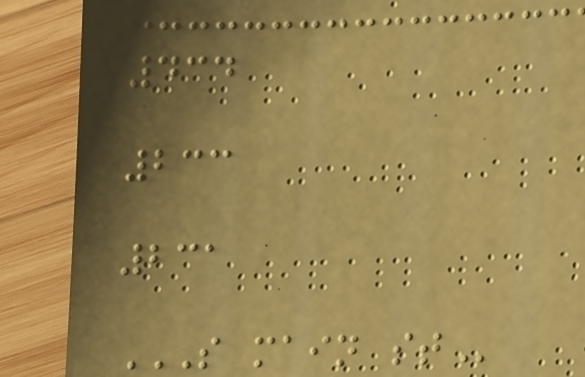434
233
231
S MAIN ST
